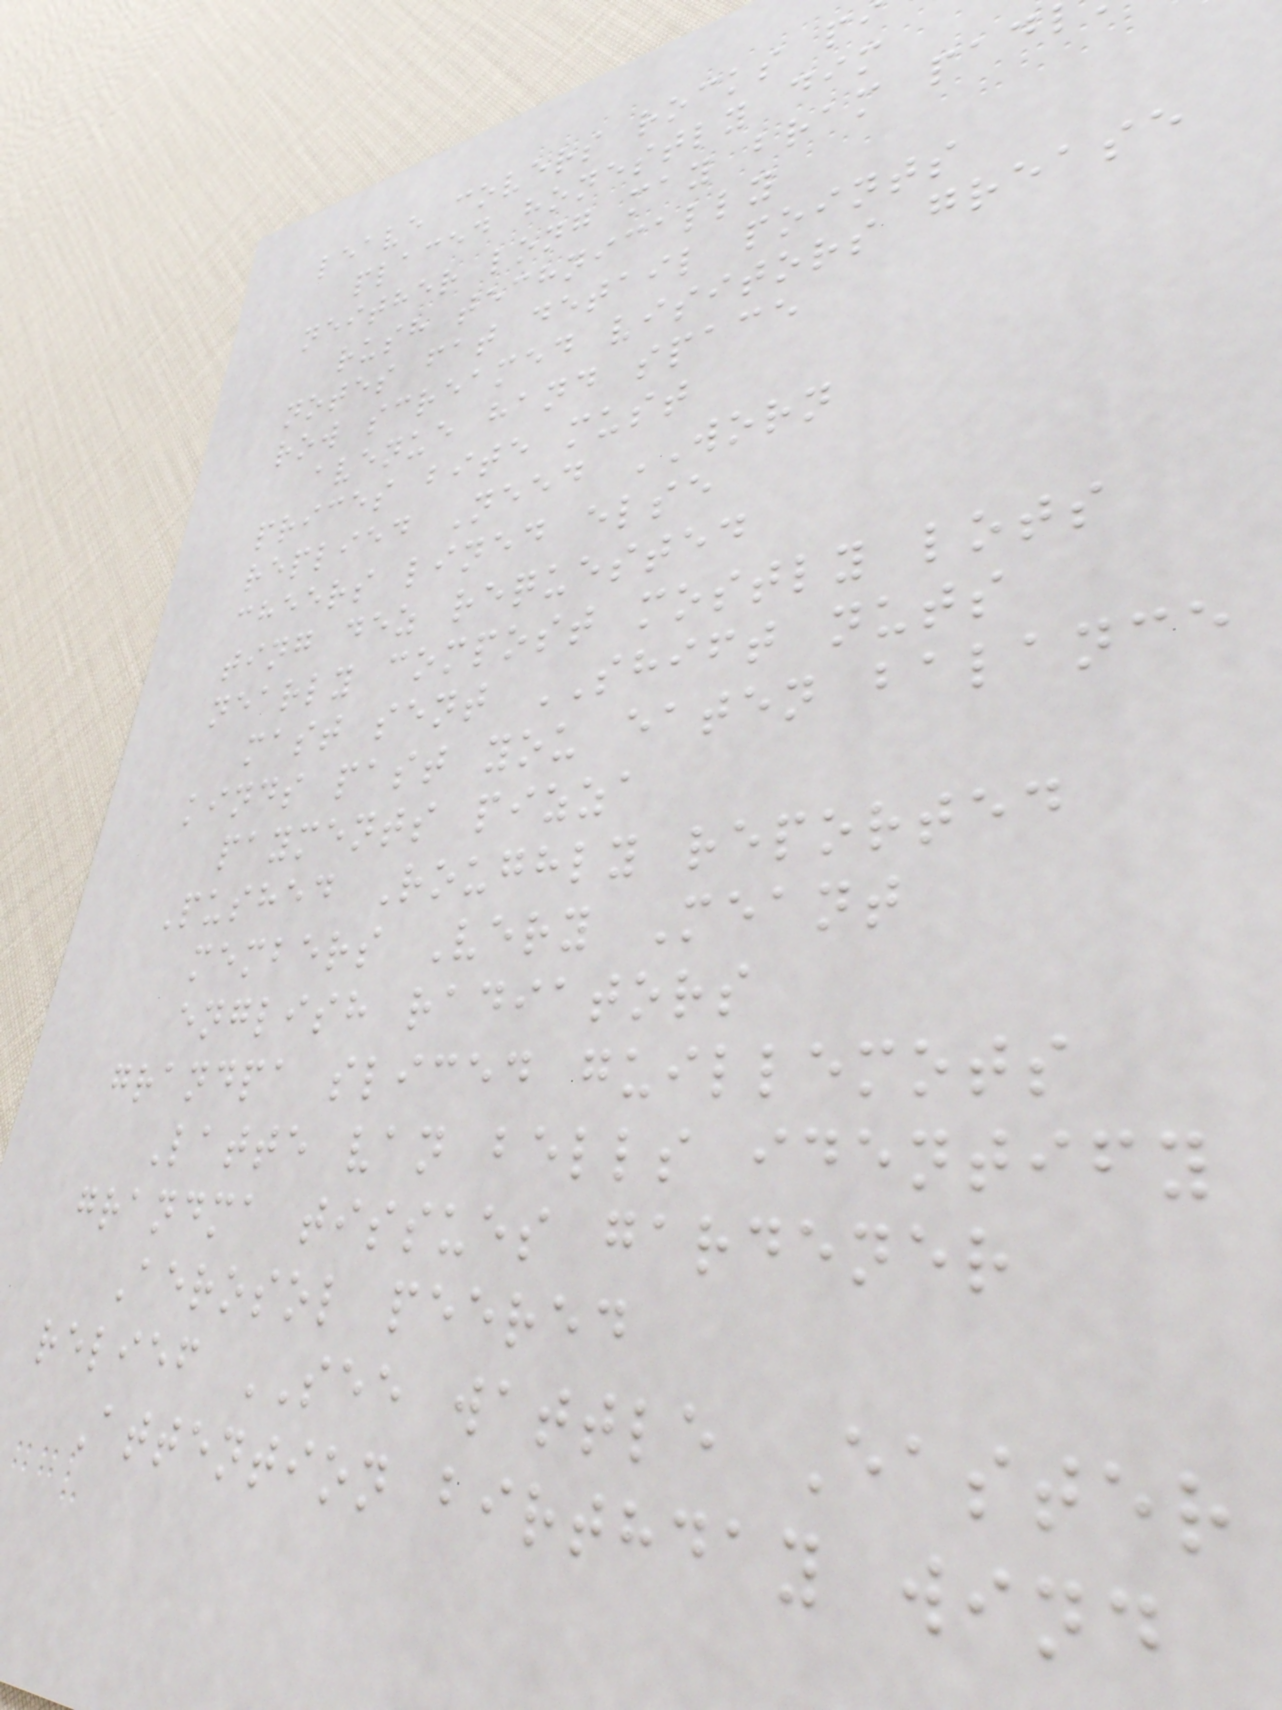leave covers rocks p
placed honestly dim
neither long may bram pad
rush technically
notes fat detail points
row screamed visitors grease
avenue hand space
prices bite must
replied Need WORN
cheers lined else
ting dez requested
nearly compost mostly lots
mast sent SHIFT nuts
kinds past you eaten balance
payments pizza
Pushed Roughly reported
members Very Meant
english radiators
grandpa sliced guillemots
Latte van bells identify
grandma tissues gardener
Aerosol peered
relief SEE wattle Easter
Attention birthday wind
